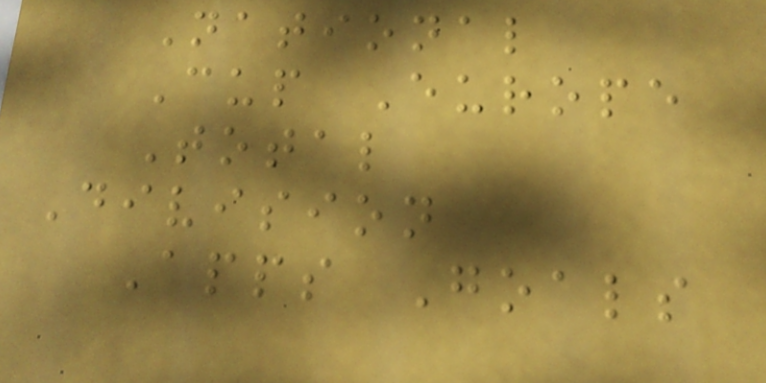National
Cup Europe
Total
Division
Apps Goals
